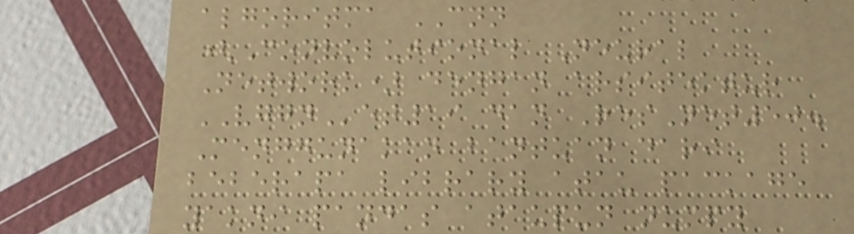algoritma CNN
(Convolutional Neural
Network) dengan arsitektur
VGGNet19 dan ResNet50.
Menggunakan bantuan dari
beberapa library atau package
yakni pandas ataupun numpy
